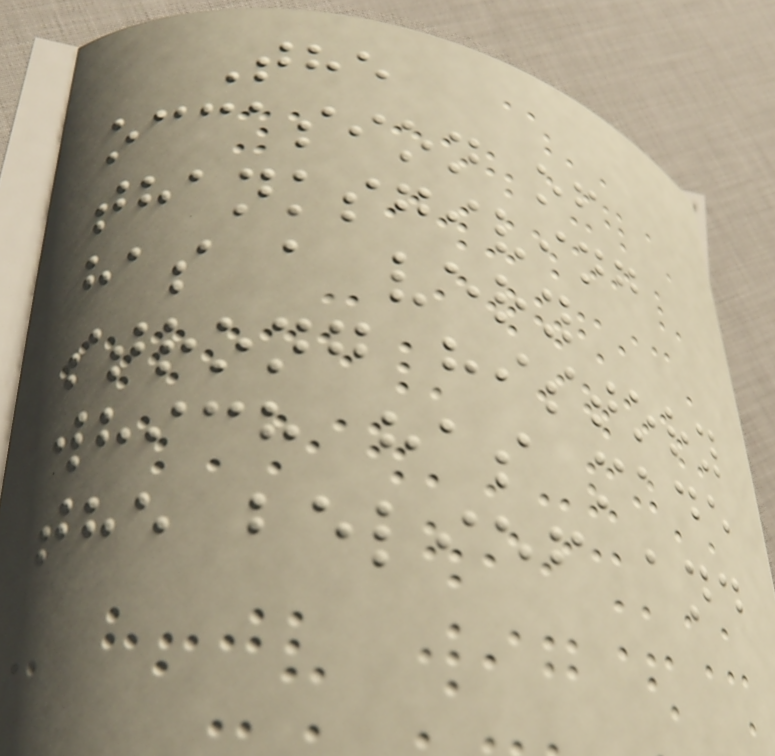The
occasion of
thanksgiving
has a very
strong history
which has made
the belief and
